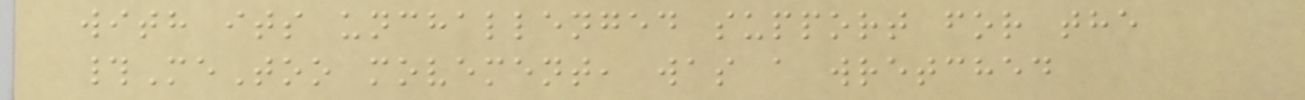with its unchallenged support for the
#MeToo movement, was a wretched
